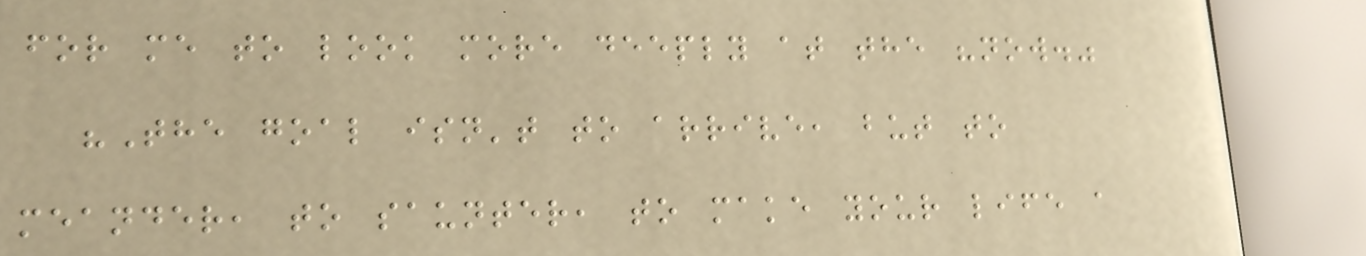for me to look more deeply at the "now."
"The goal isn't to arrive, but to
meander, to saunter, to make your life a
